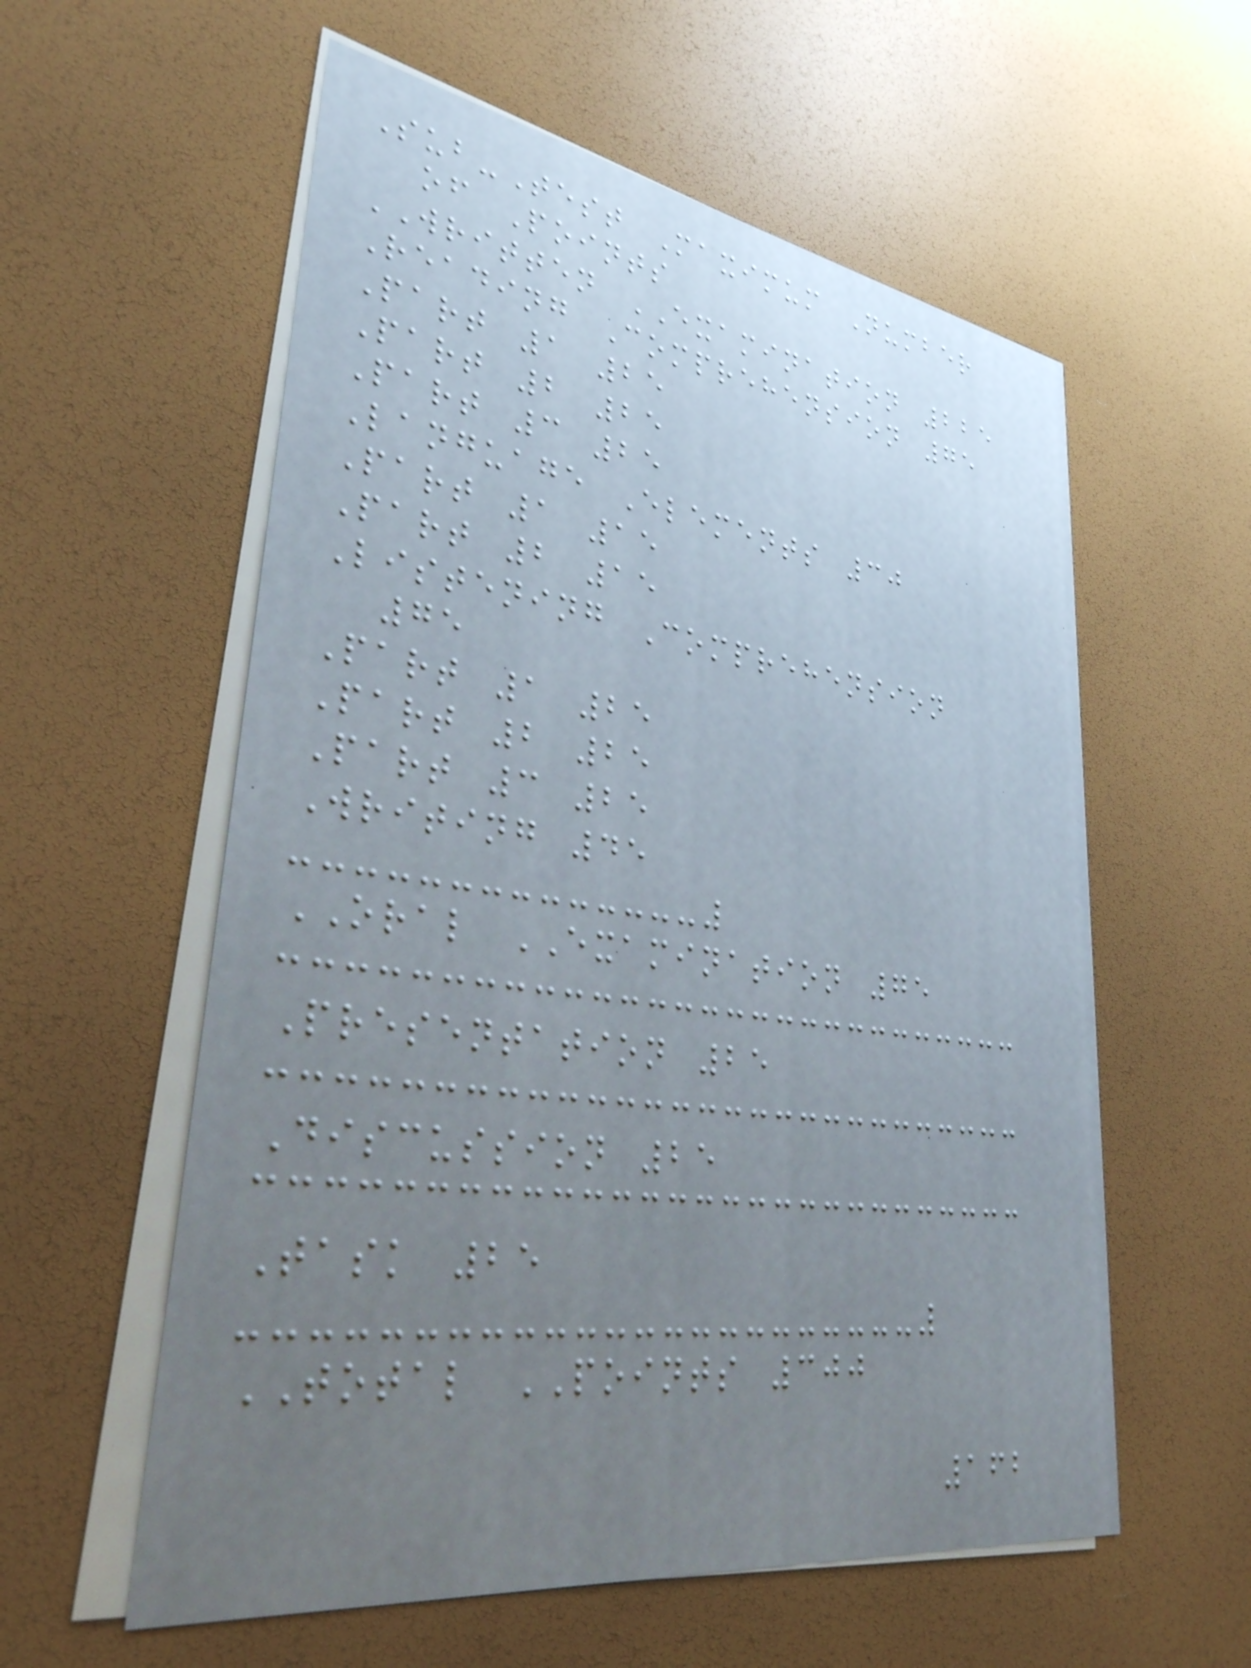Sub-Test Maximum Number
of Points
WRITTEN EXAMINATION 225
Reading Comprehension 75
Part 1 25
Part 2 25
Part 3 25
Language Elements 30
Part 1 15
Part 2 15
Listening Comprehension
75
Part 1 25
Part 2 25
Part 3 25
Writing 45
ORAL EXAMINATION 75
Presentation 25
Discussion 25
Task 25
TOTAL POINTS 300
162
